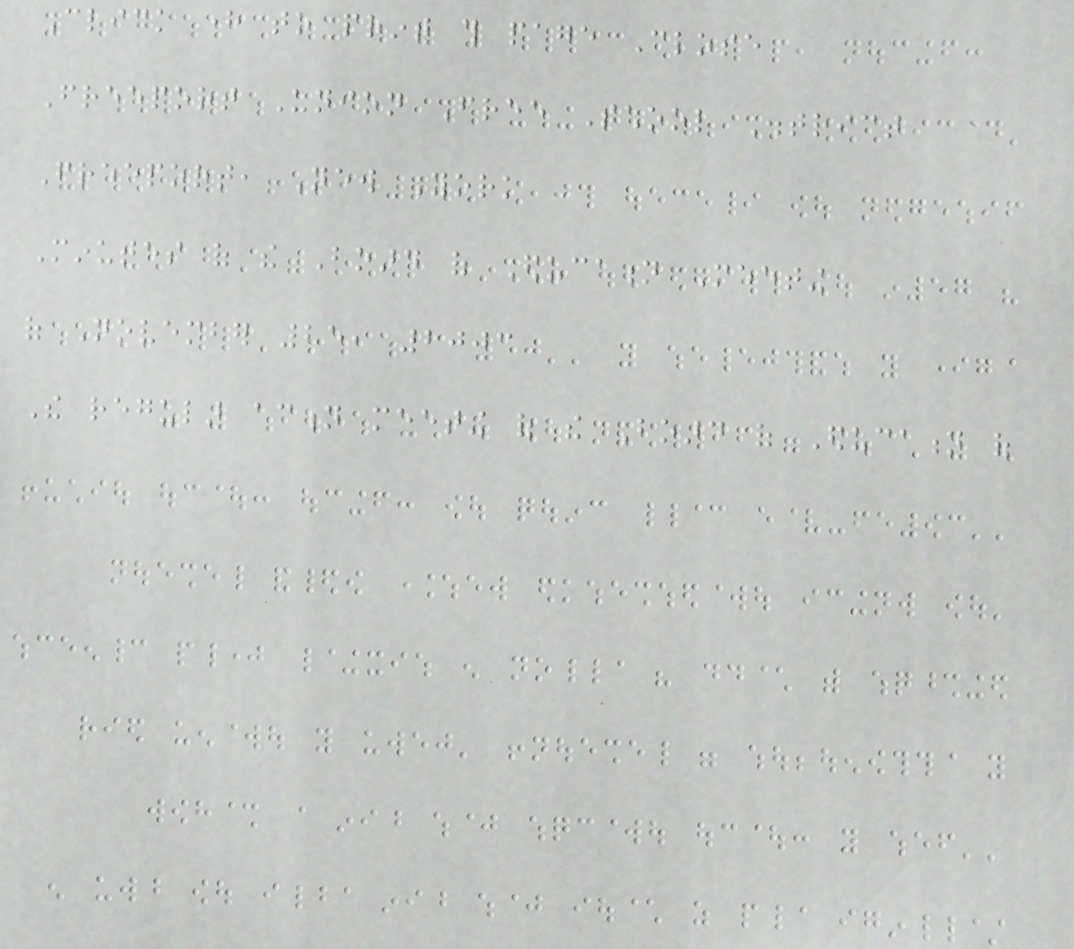Click here to print this page Close
Freeport Union Free School District
Freeport, New York
Minutes of the Board of Education Meeting
of November 25, 2003
The regular action meeting of the Board of Education of
